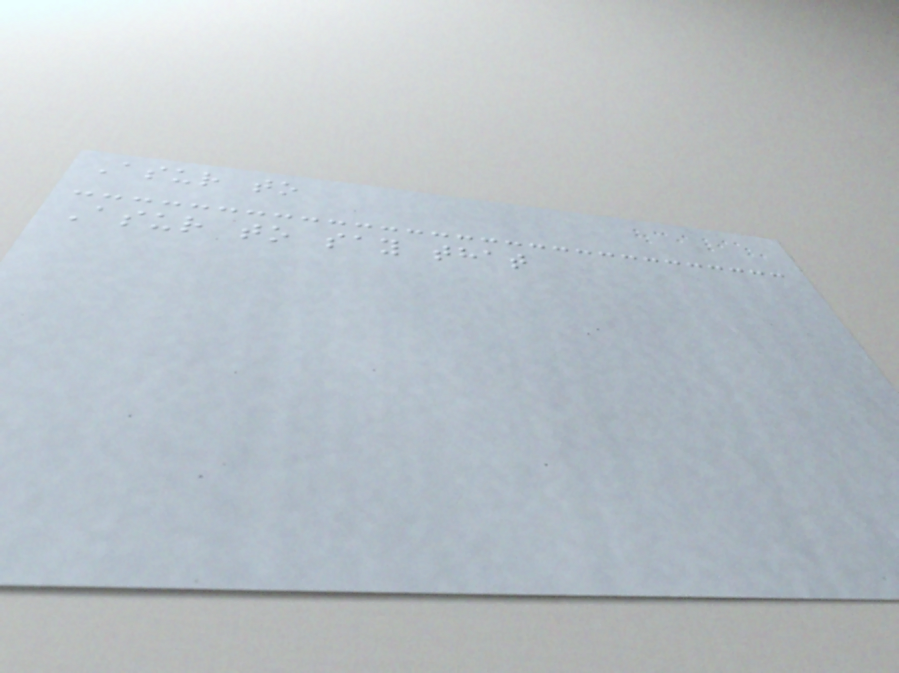Asur to
Asur to say that
